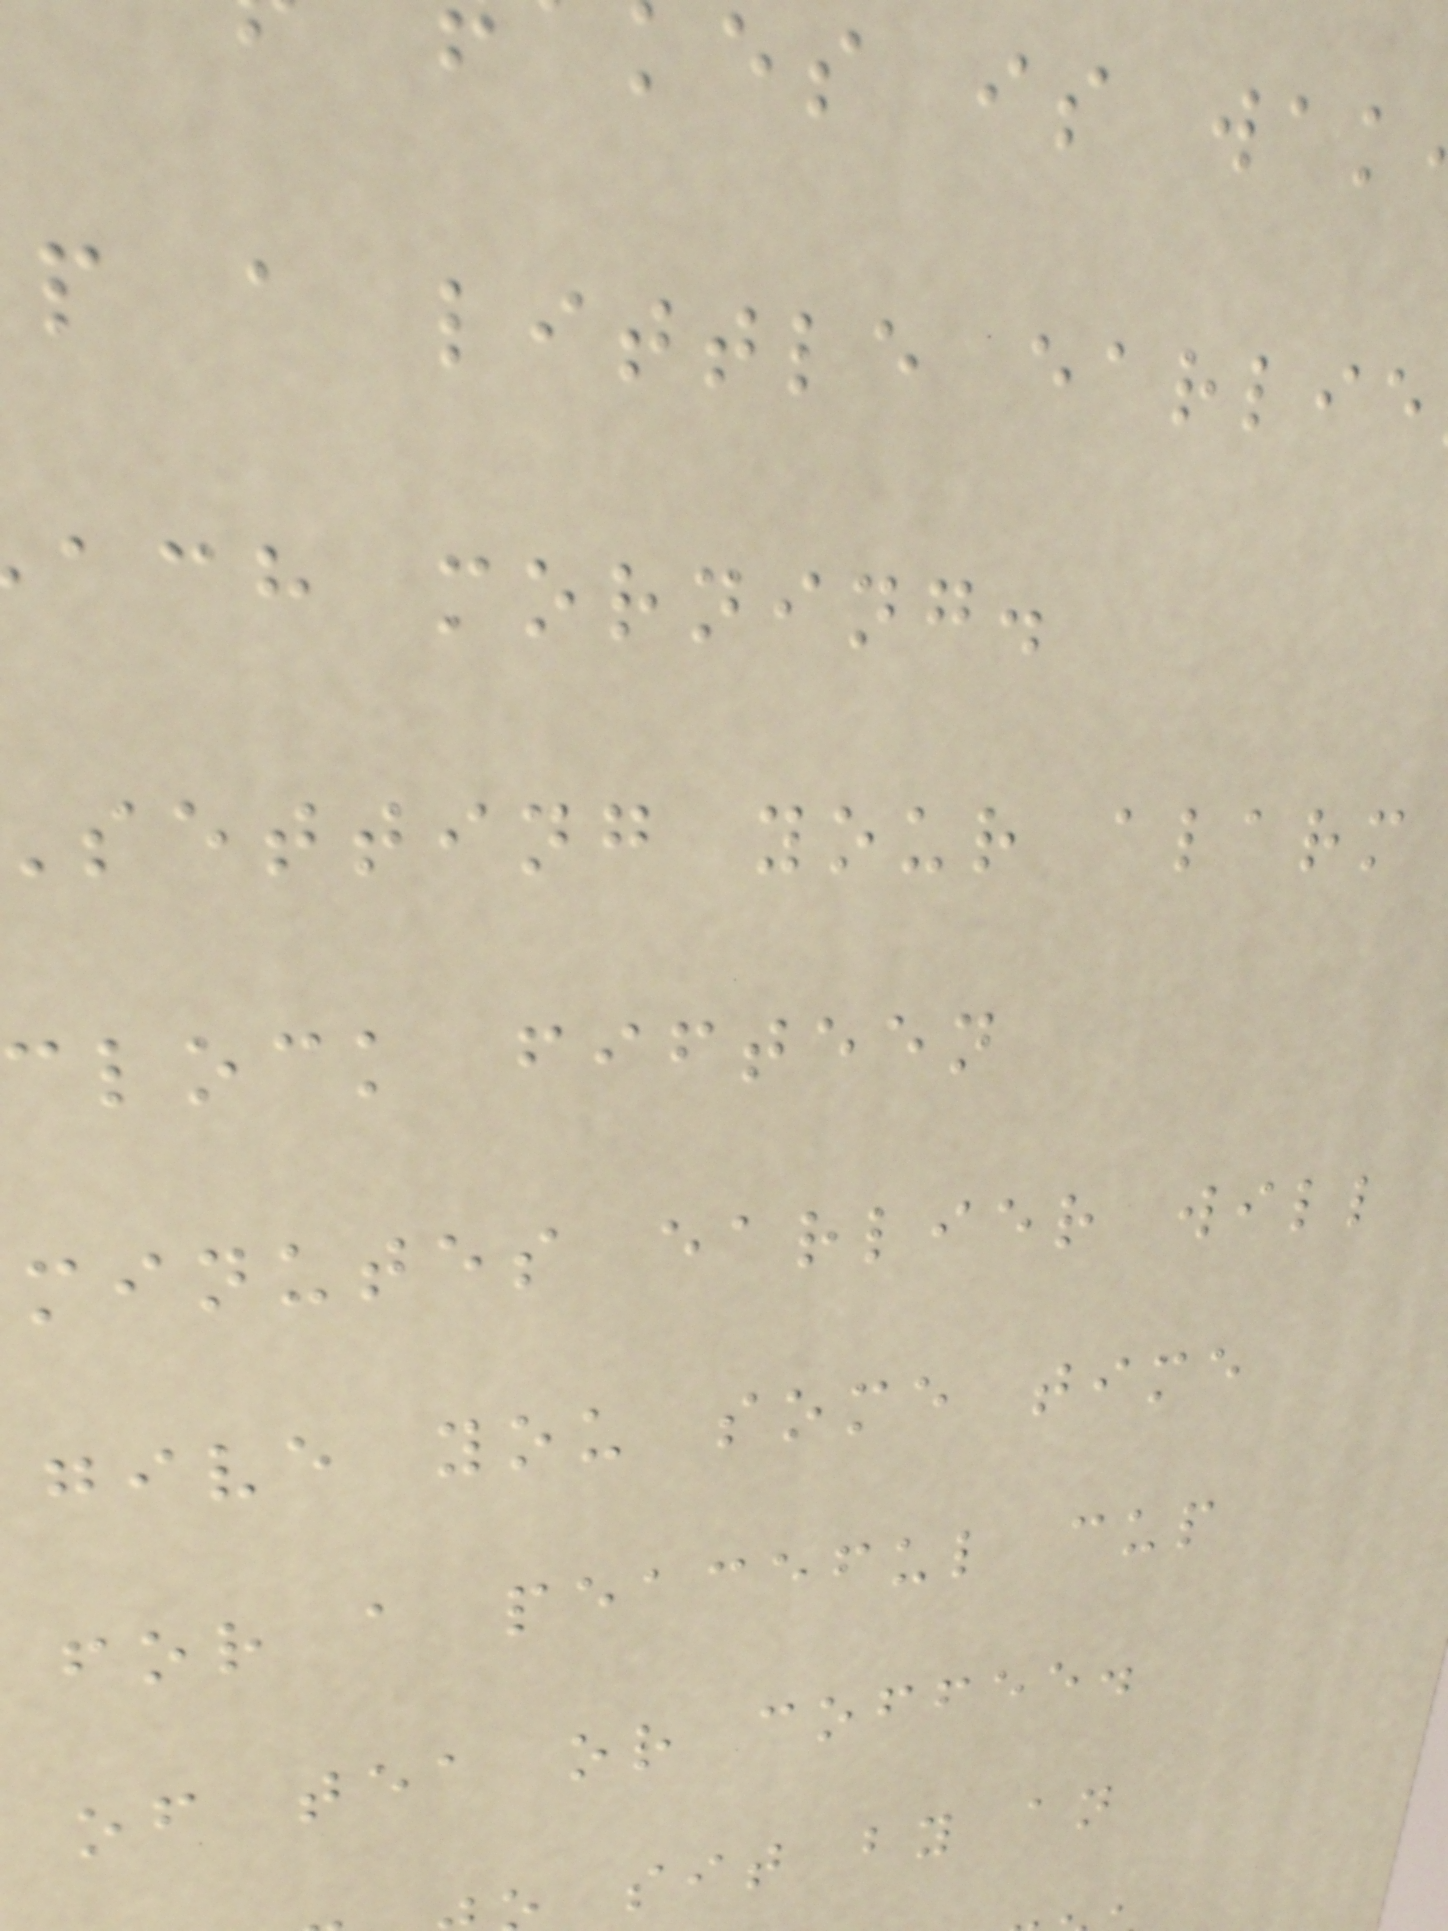es is wak
p a little earlie
ach morning.
setting your alarm
clock fifteen
minutes earlier will
give you some time
for a peaceful cup
of tea or coffee.
sit by an
